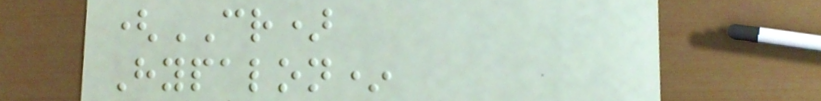(CR)
Hypalon*
